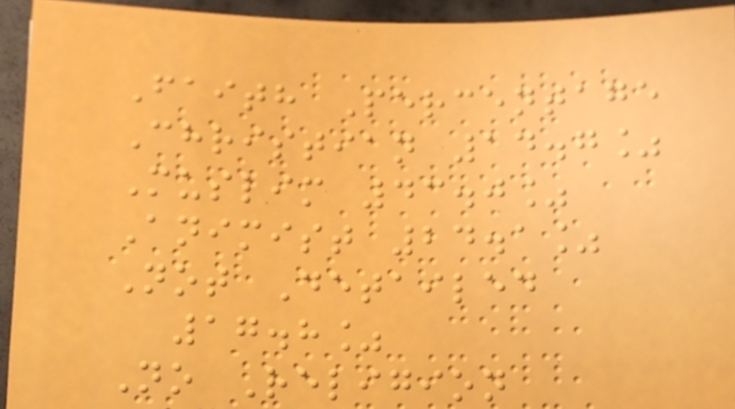Faith Percentage
Christian 14.7%
Muslim 43.0%
Animist 24.1%
Not Detailed
17.8%
No Religion
